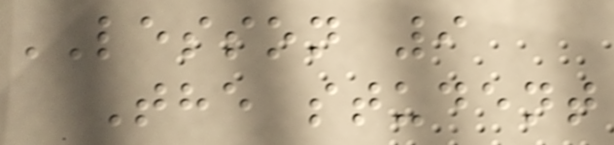LESSON 9
The student
